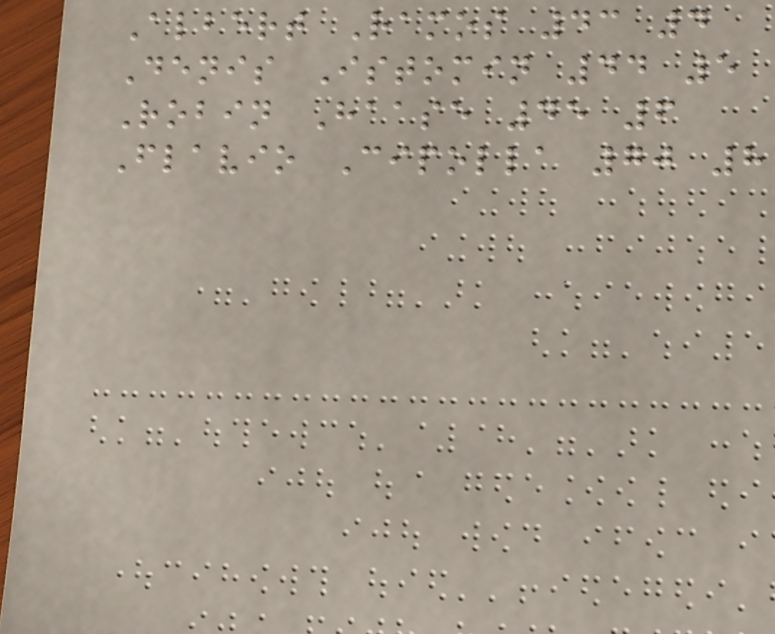Albert Ramos 43 4
Denis Istomin 44 5
Robin Haase 45 6
Flavio Cipolla 70 8
